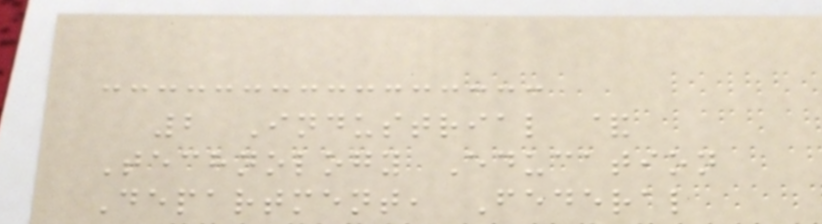2 Industrial &
Technology Education
Department, Federal
